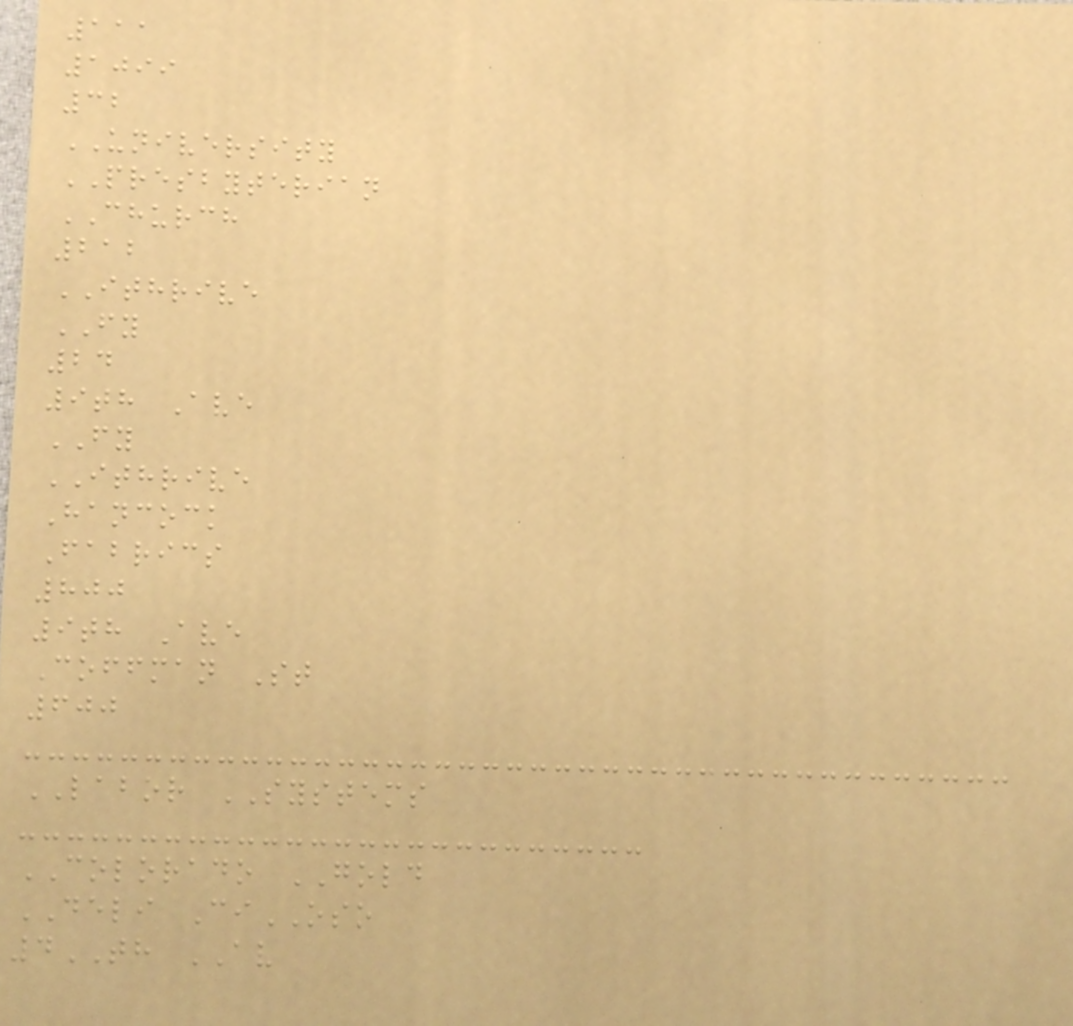111
1099
32
UNIVERSITY
PRESBYTERIAN
CHURCH
212
ITHRIVE
FY
24
9th Ave
FY
ITHRIVE
Hancock
Fabrics
800
9th Ave
Coffman St
600
LABOR SYSTEMS
COLORADO GOLD
DELI CiOSO
4TH AV
